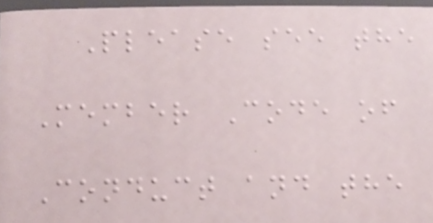Please see the
Member Code of
Conduct and the
